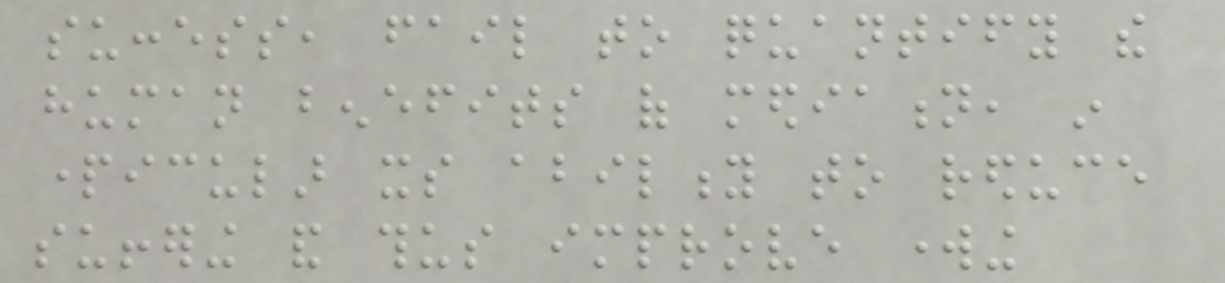success, fail to quantify the
human benefits of mediation, in
particular its ability to reduce
suffering and thus improve working
